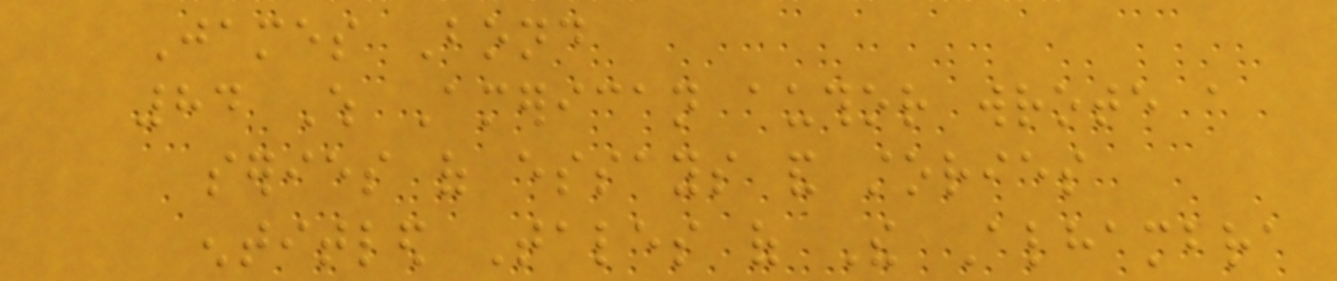James Bond
84 Which American author wrote a
series of essays and stories
entitled Tales of The Alhambra
